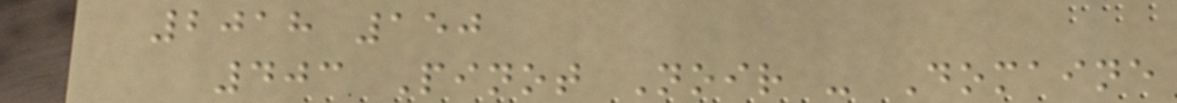2018 150
403 Pinot Noir - Domaine
